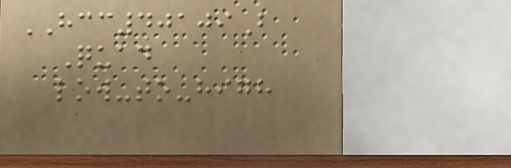HCC40109B
Quad
low-to-high
